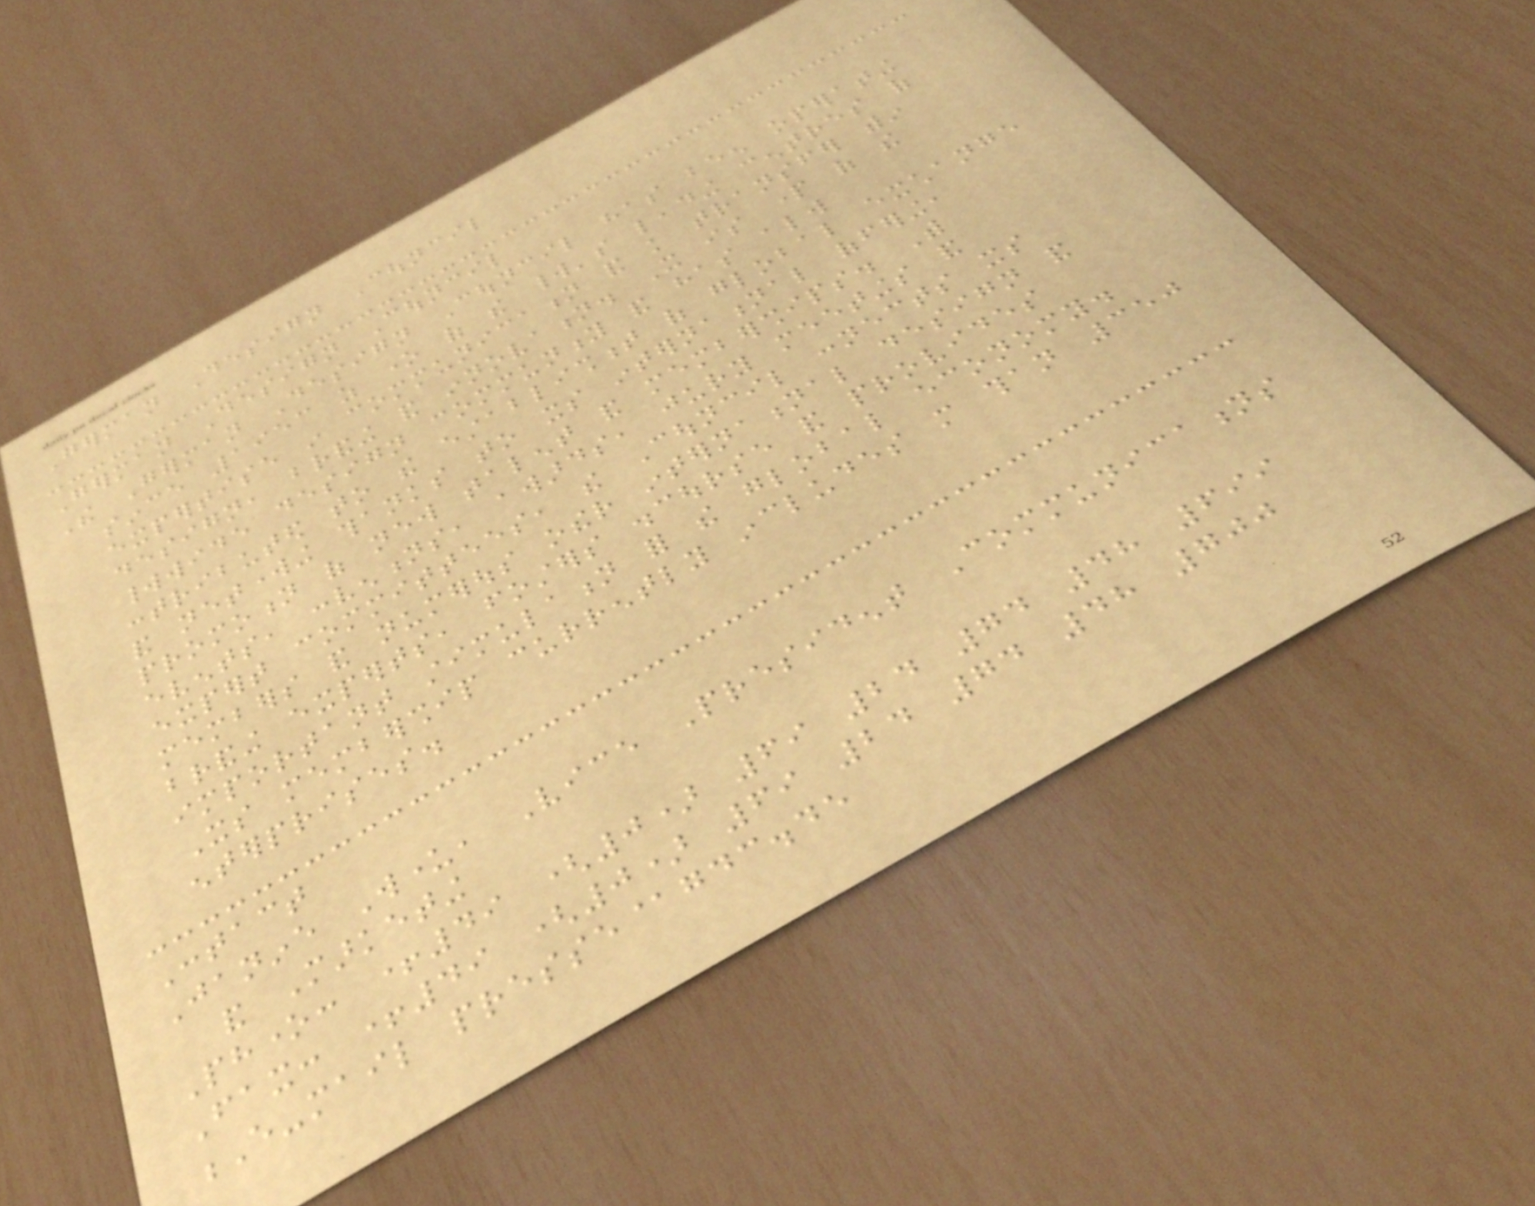German Design Council
German Design Council
The German Design Council has been operating
since 1953 as one of the world's leading centres of
expertise in communication and knowledge transfer within
design, branding and innovation. It is part of the
worldwide design community and has always
contributed to the establishment of global exchange
and networking thanks to its international offering,
promotion of new talent and memberships. With
events, conventions, awards, jury meetings and
expert committees, the Council connects its
members and numerous other international design and
branding experts, fosters discourse and provides
important stimulation for the global economy.
Its membership currently includes more than 350
enterprises.
Contact
Janine Wunder, Vice President Communications
and Marketing
Phone: +49 (0) 69 24 74 48 699
Fax: +49 (0) 69 24 74 48 700
E-mail presse@gdc.de
